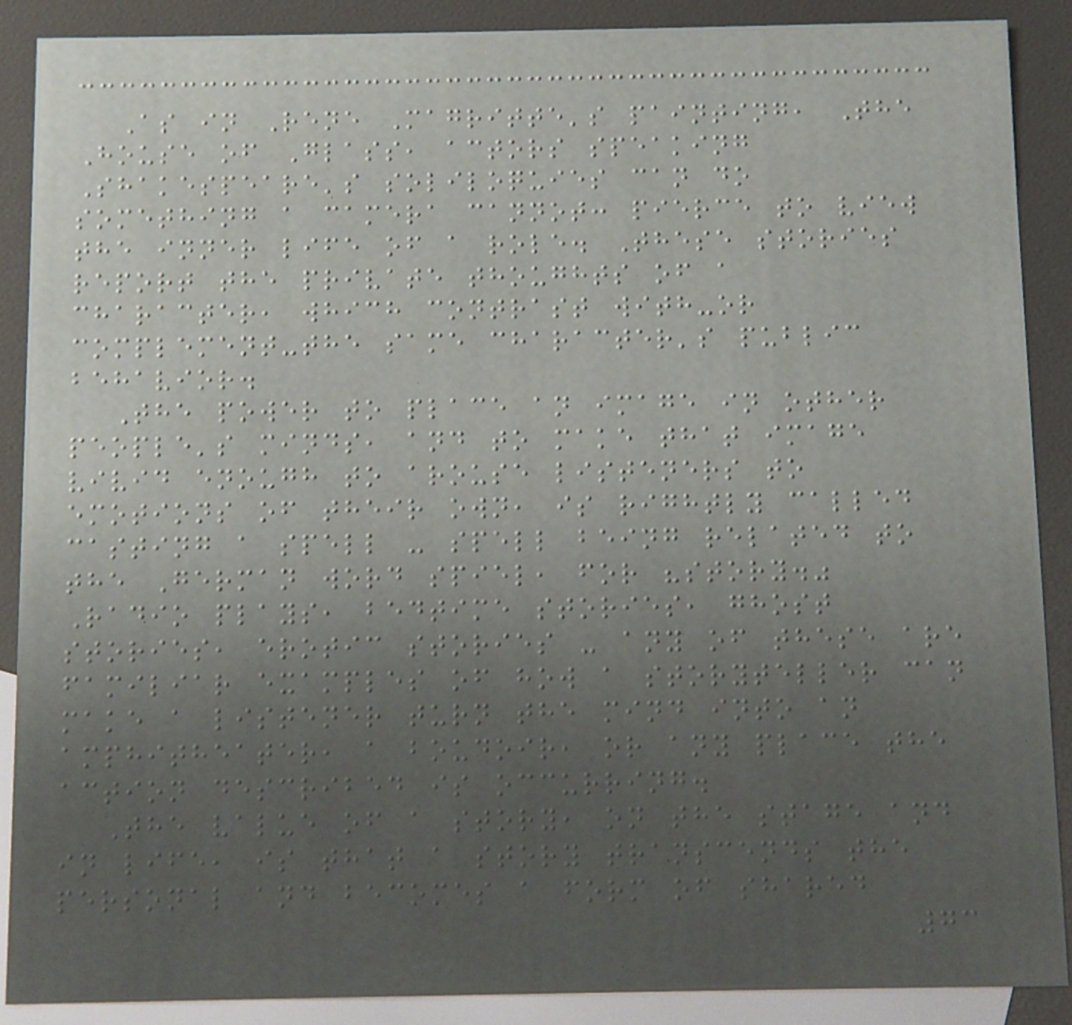As in Rene Magritte's painting, The
House of Glass, actors speaking
Shakespeare's soliloquies can do
something a camera cannot: pierce to view
the inner life of a role. These stories
report the private thoughts of a
character, which contrast with-or
complement-the same character's public
behavior.
The power to place an image in other
people's minds, and to make that image
vivid enough to arouse listeners to
emotions of their own, is rightly called
casting a spell - spell being related to
the German word spiel, for "story."
Radio plays, bedtime stories, ghost
stories, erotic stories - any of these are
familiar examples of how a storyteller can
make a listener turn the mind into an
amphitheater, a boudoir, or any place the
action described is occurring.
The value of a story, on the stage and
in life, is that a story transcends the
personal and becomes a form of shared
73
